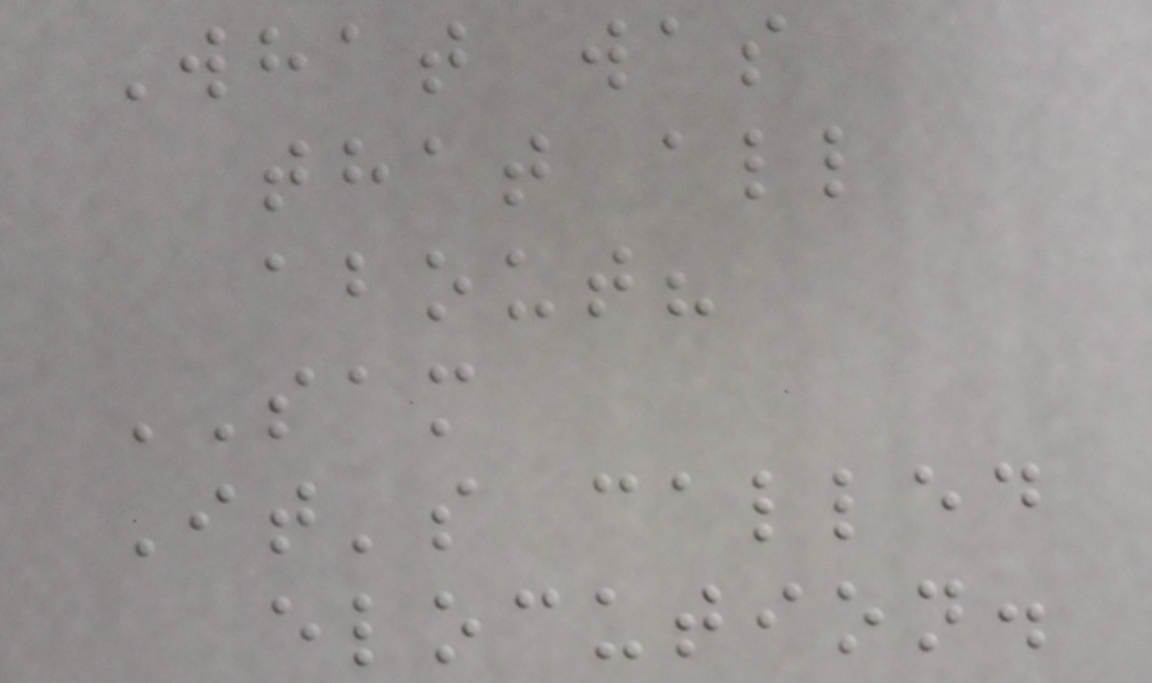What was
that all
about?
SAM
It's called
elocution.
